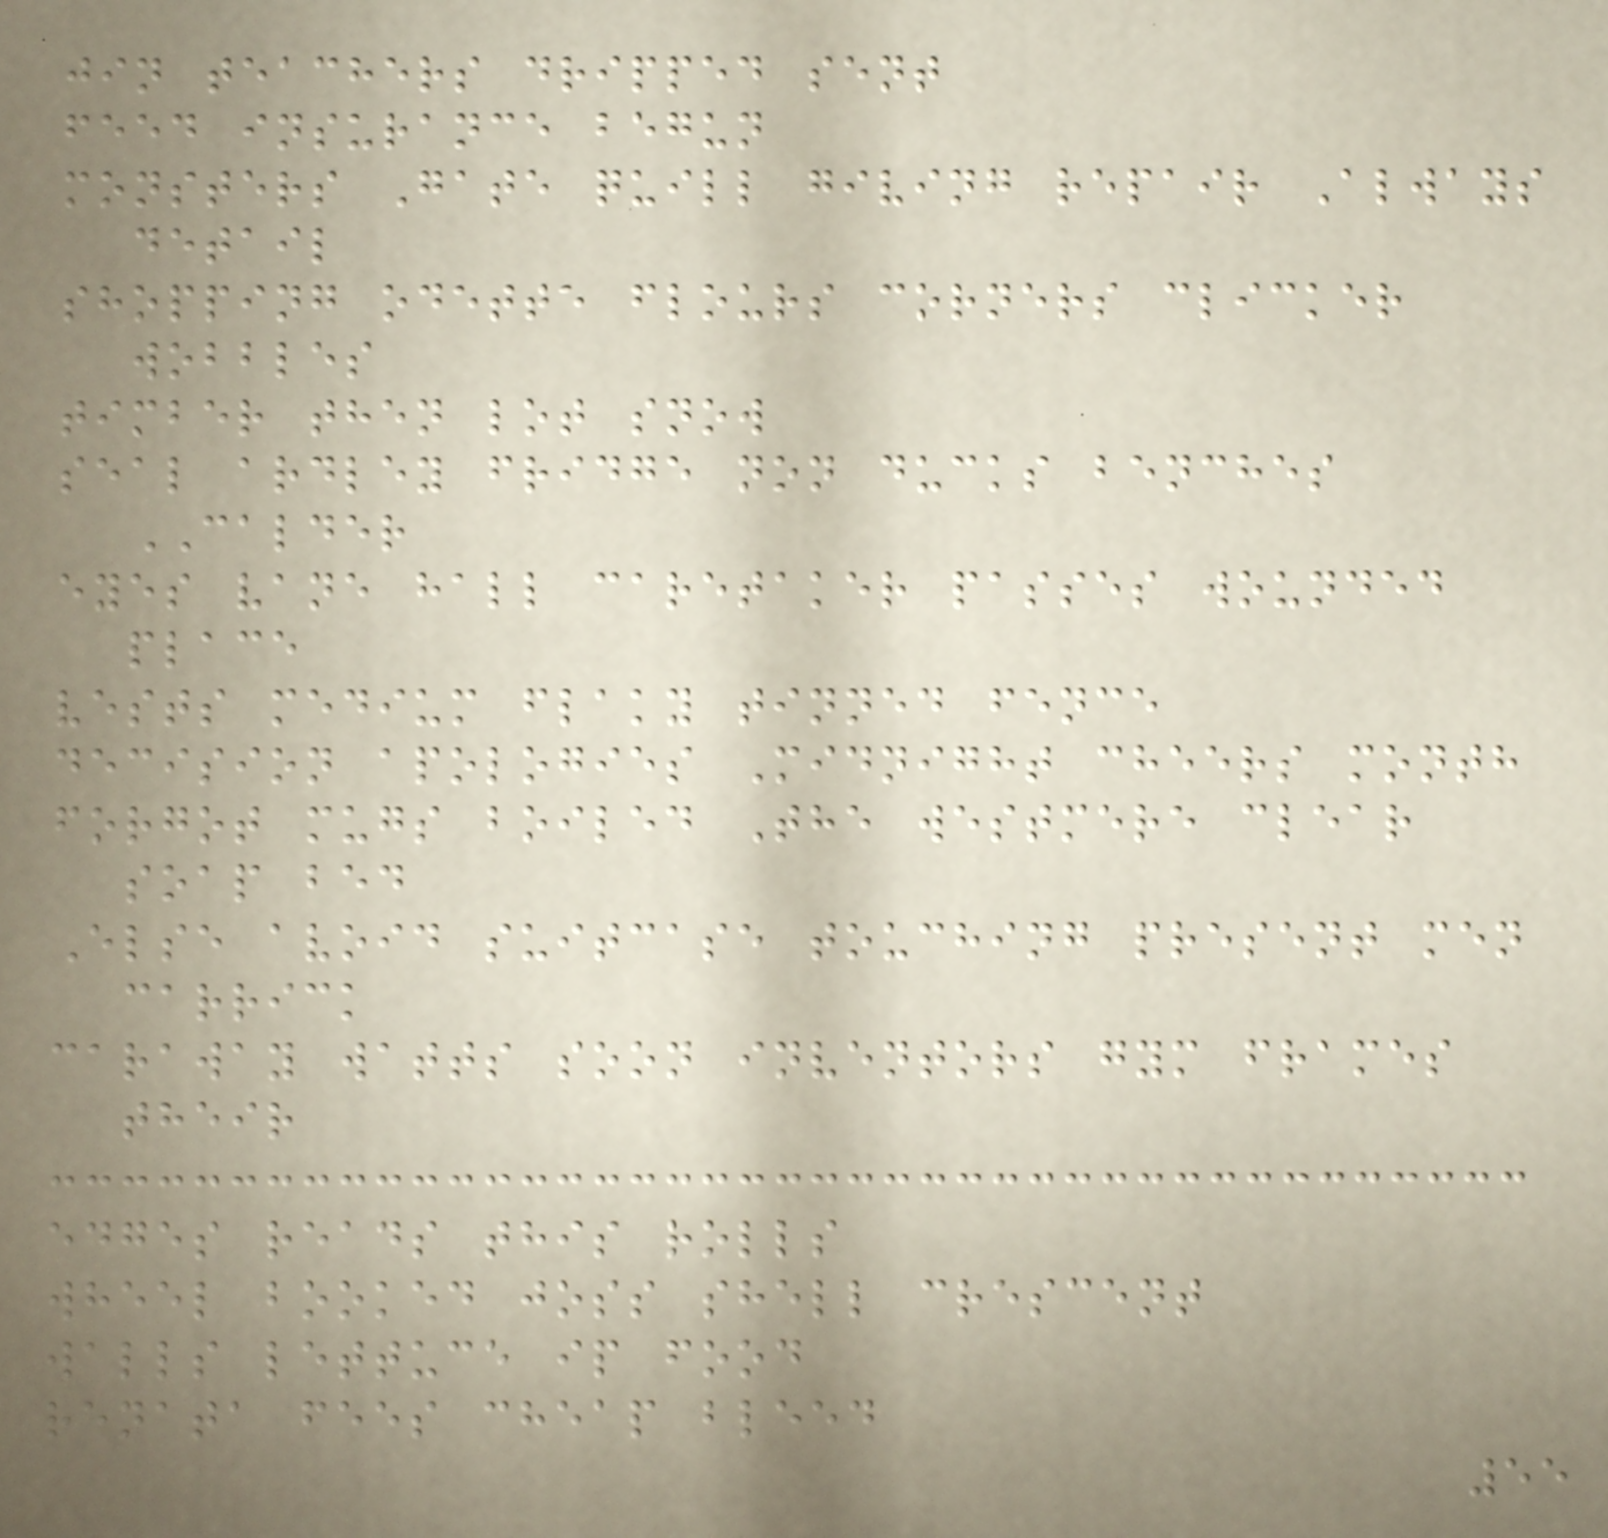jin teachers dripped sent
feed insurance begun
monsters Gate quill giving repair Always
detail
shopping odette flours corners clicker
wobbles
timber then lot snow
seal ardley fridge non ducks benches
CALDER
eyes vane hall caretaker passes wounded
place
vests medium flaky tinned fence
decision apologies Midnight cheers month
forgot mugs boiled The westmere clear
soap bed
Else avoid suitcase touching present men
carrick
caraway watts soon inventors gym frames
their
edges reads this rolls
wheel booked joss shell crescent
walls lettuce ip food
renata fees cheap bleed
55
